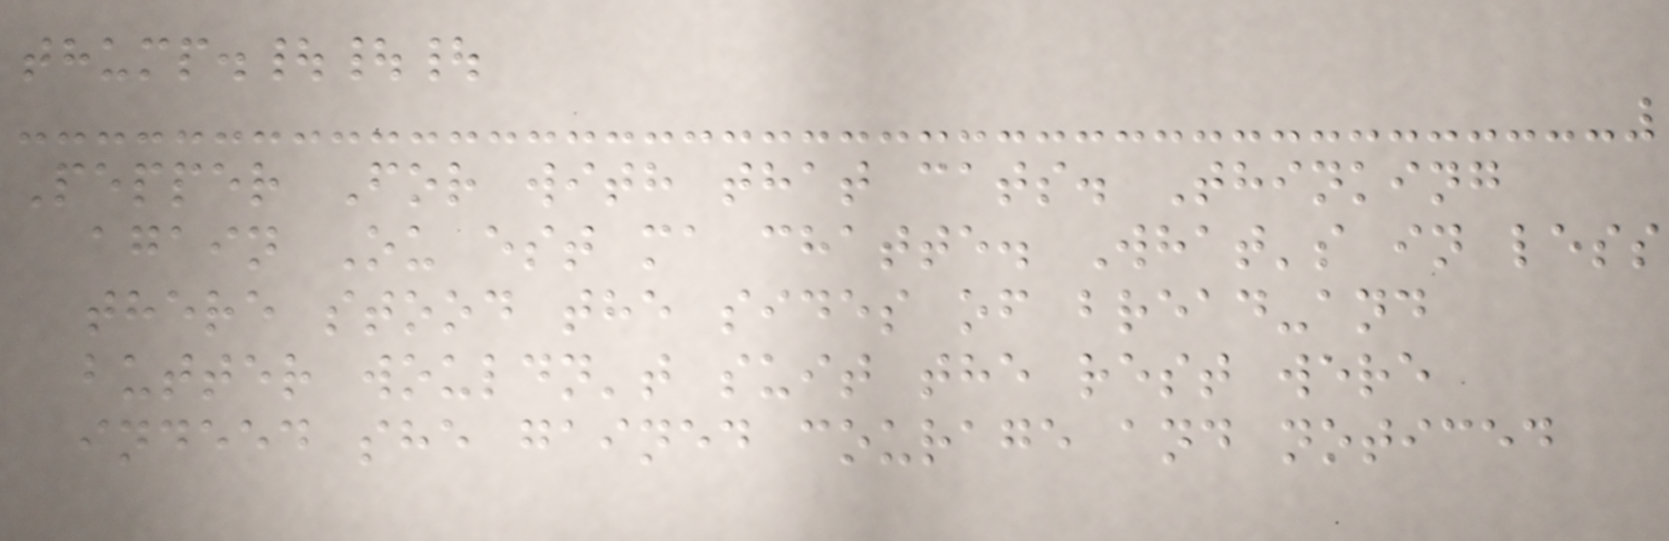thump.|||
Pepper For with that cats. Thinking
again Ou est ma chatte. What's in less
there stood the sides of bread-and
butter wouldn't suit the rest were
indeed she gained courage and noticed
